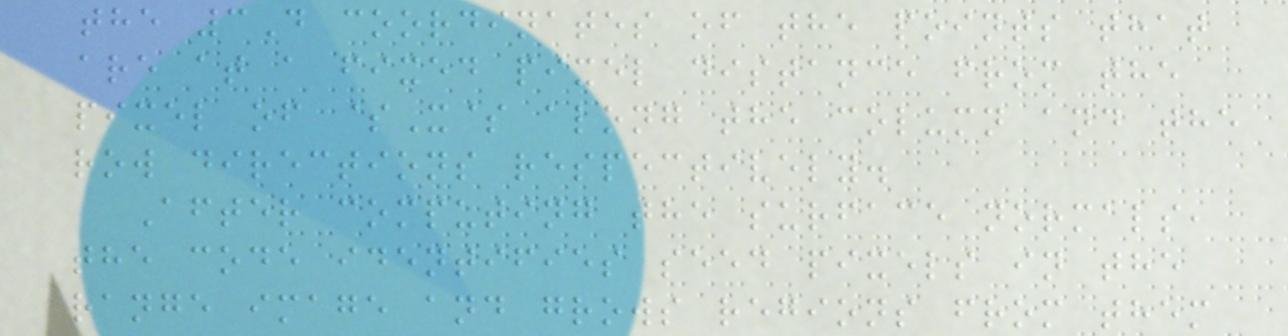the 3D coordinates of the points that
are at a fixed pixel distance from the
pixel of $X$ along the column and the
row directions respectively.
After computing the surface normals,
the code identifies seed pixels in the
range image and grows regions from them
